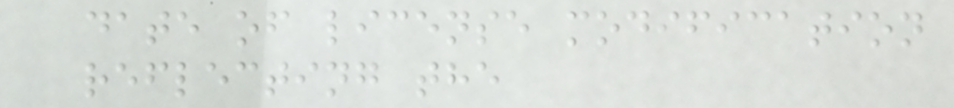date of license modification
reflecting the
